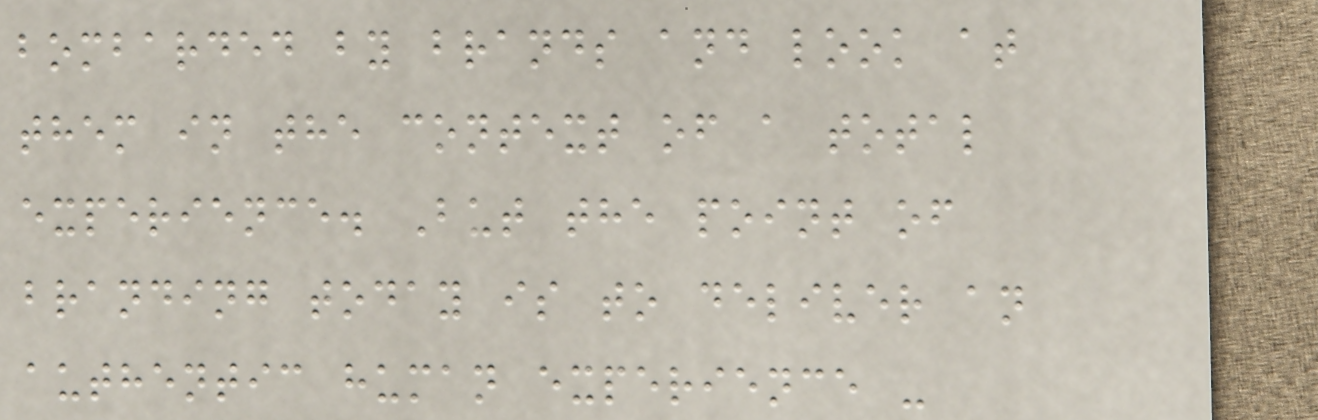bombarded by brands and look at
them in the context of a total
experience. But the point of
branding today is to deliver an
authentic human experience -
